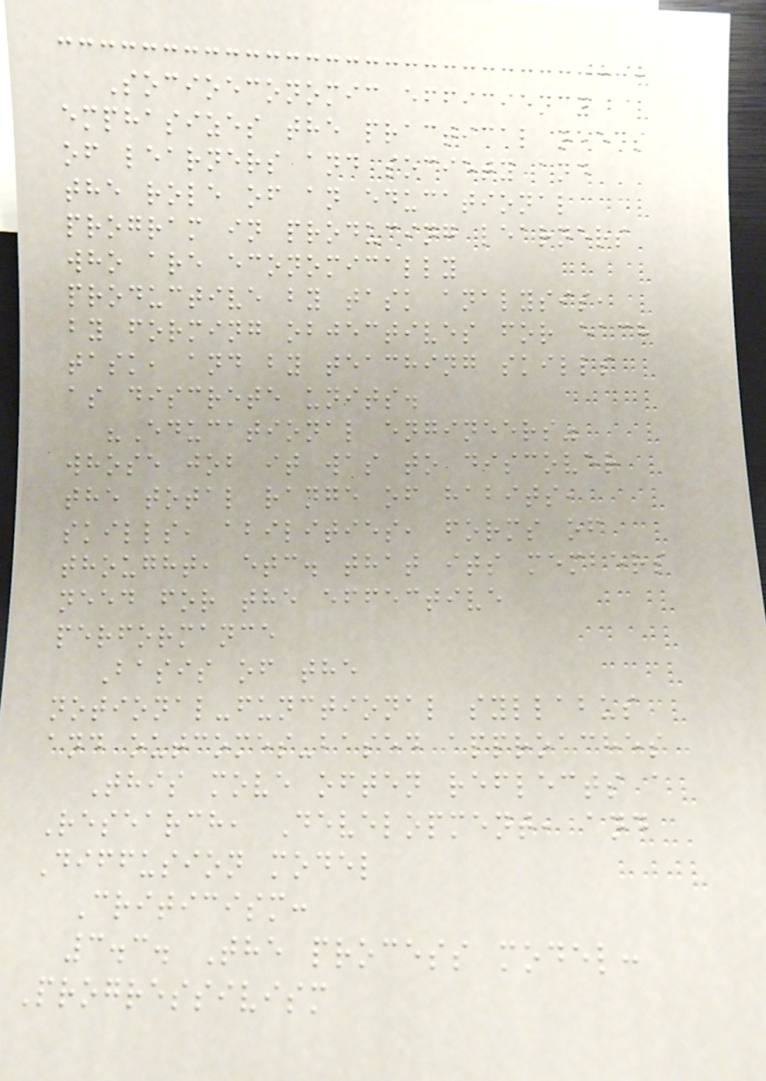Socioeconomic efficiency
emphasizes the practical needs
of learners and society and
the role of an educational
program in producing learners
who are economically
productive by task analysis,
by forming objectives for each
task, and by teaching skills
as discrete units.
"Educational engineers"
whose job it was to discover
the total range of habits,
skills, abilities, forms of
thought, etc. that its members
need for the effective
performance
Basis of the
notional-functional syllabus
and outcomes-based approaches
This move often reflects a
Research, Development, and
Diffusion model
Criticism:
3.3. The process model:
Progressivism
